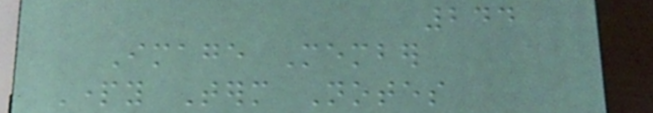244
Image Member
Party Term Notes
